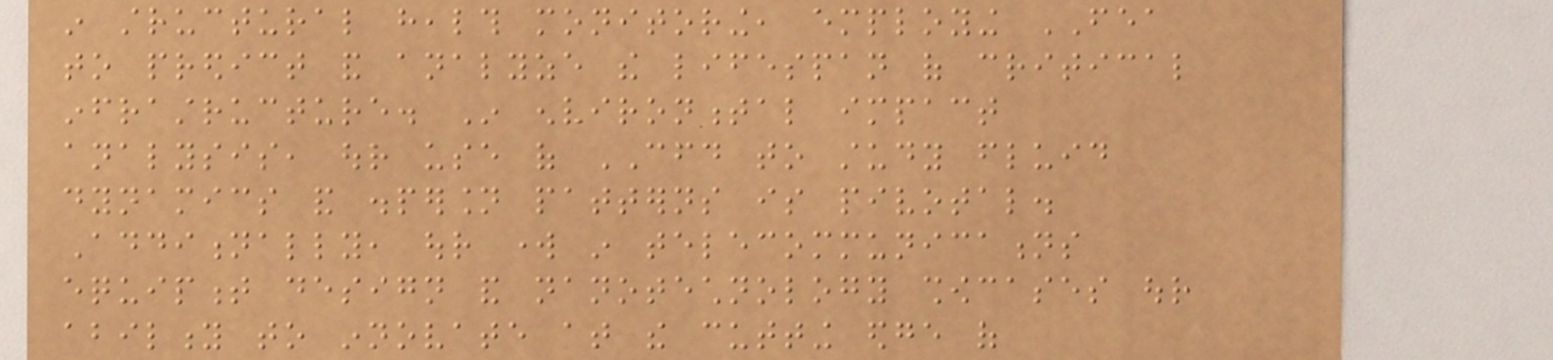in structural health monitoring, employing FEA
to predict and analyze the lifespan of critical
infrastructure. In environmental impact
analysis, our use of CFD to study fluid
dynamics and dispersion patterns is pivotal.
Additionally, our work in telecommunications
equipment design and nanotechnology showcases our
ability to innovate at the cutting edge of
